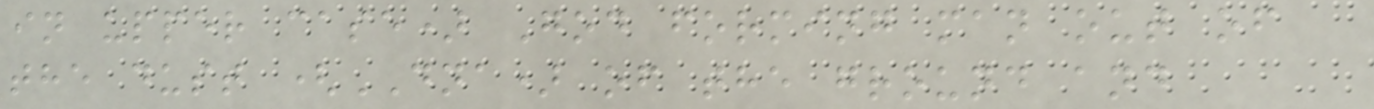in upper case) God forming man out of
the dust (DNA) of the ground and
